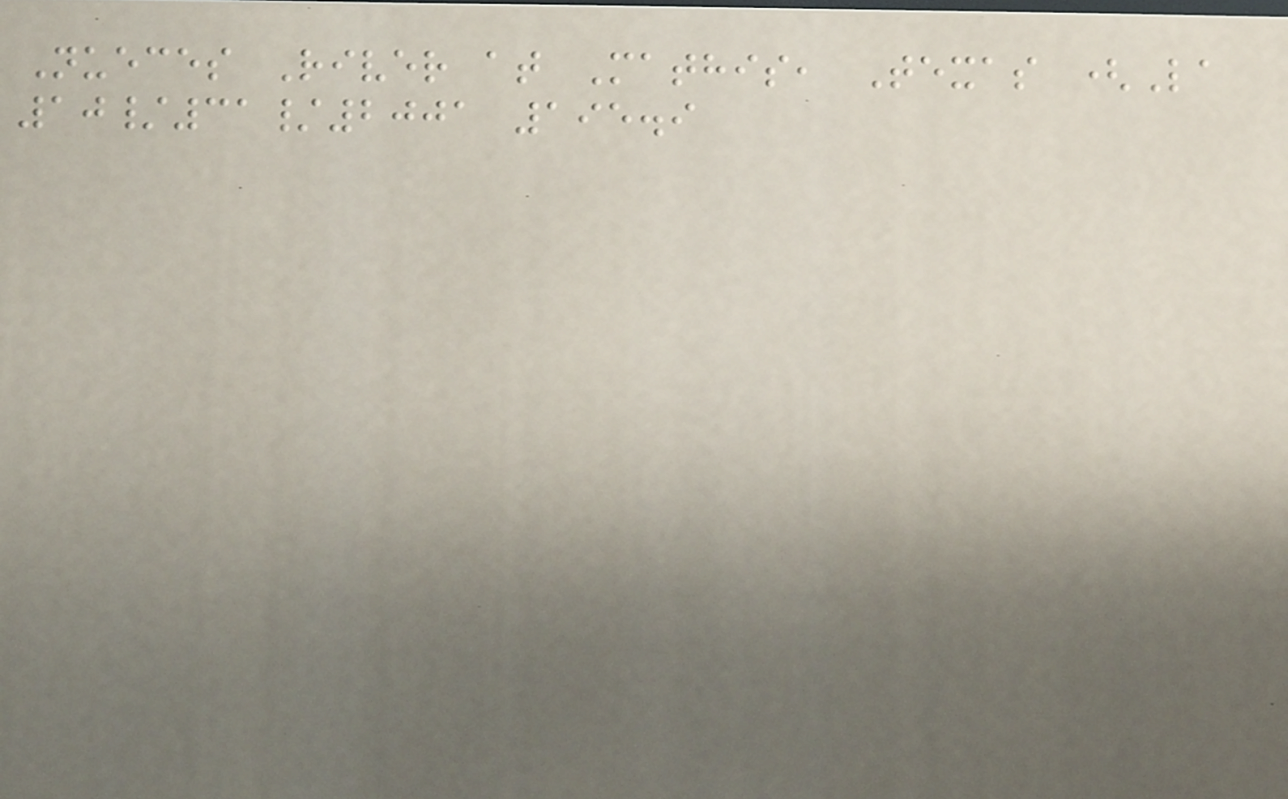Nueces River at Mathis, Texas (La
10/31/2001 195.9
